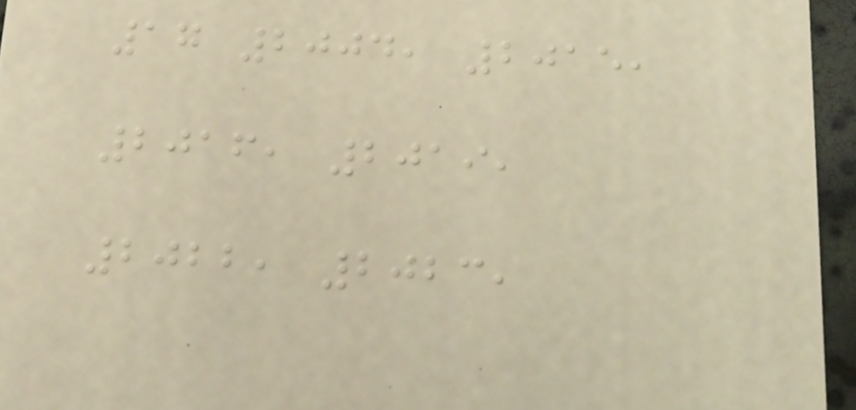17 2004, 2015,
2016, 2019,
2022, 2023,
